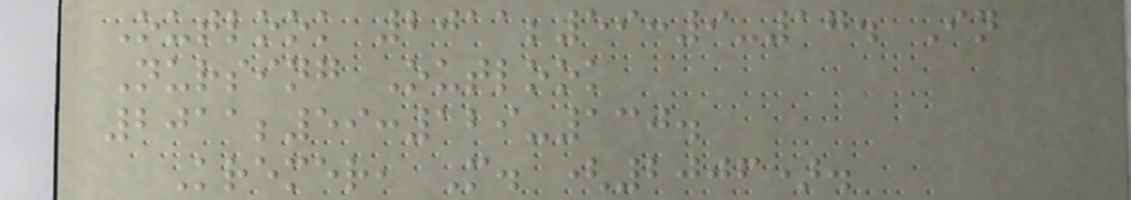Outlook 2011;59:9-17. In
Nursing Outlook
2011;59:129-130.
Kremer, M. (2006).
